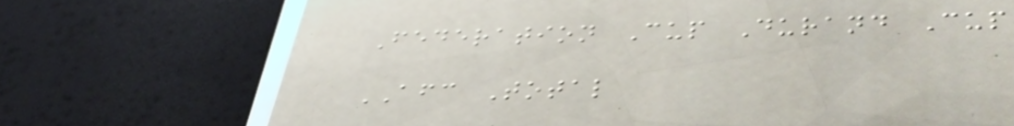Federation Cup Durand Cup
AFC Total
